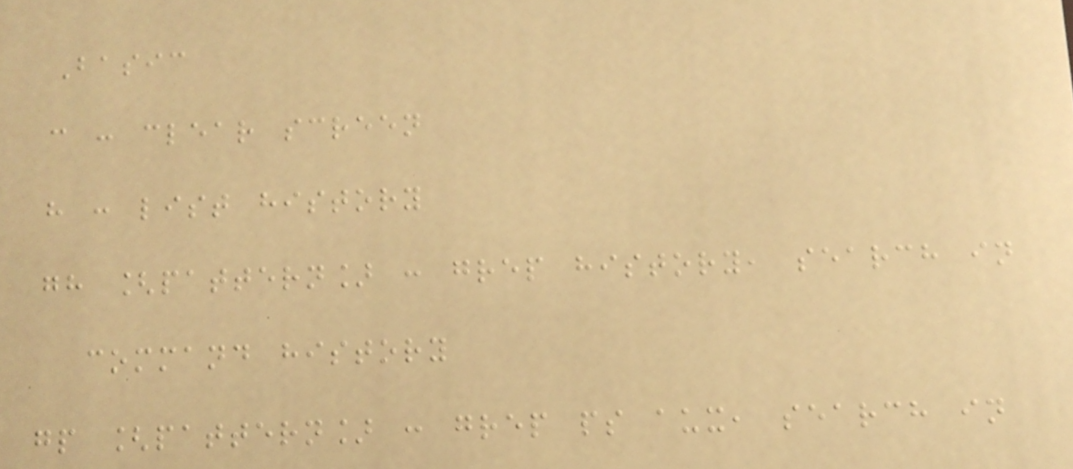Basic
c : clear screen
h : list history
gh [pattern] : grep history, search in
command history
gp [pattern] : grep ps aux, search in
